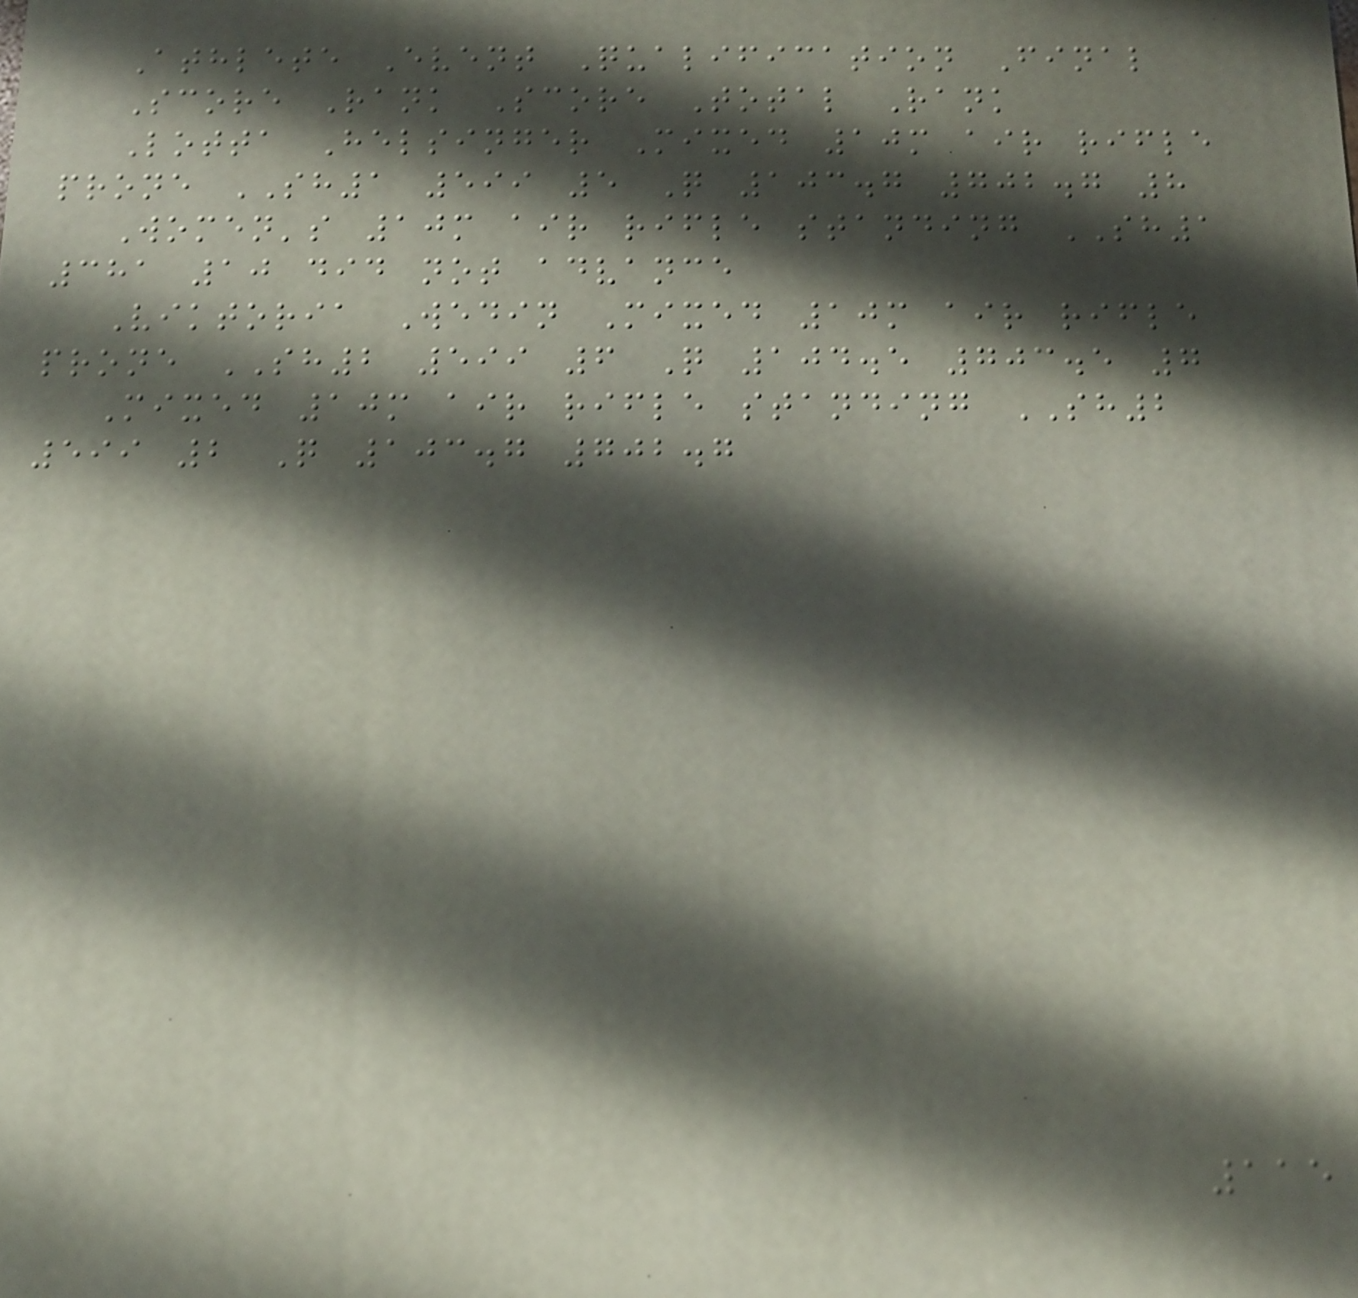Athlete Event Qualification Final
Score Rank Score Total Rank
Lotta Helsinger Mixed 10m air rifle
prone SH1 599 5 Q 103.7 702.7 8
Women's 10m air rifle standing SH1
381 10 did not advance
Viktoria Wedin Mixed 10m air rifle
prone SH2 599 6 Q 104.5 703.5 7
Mixed 10m air rifle standing SH2
599 2 Q 103.7 702.7
115
